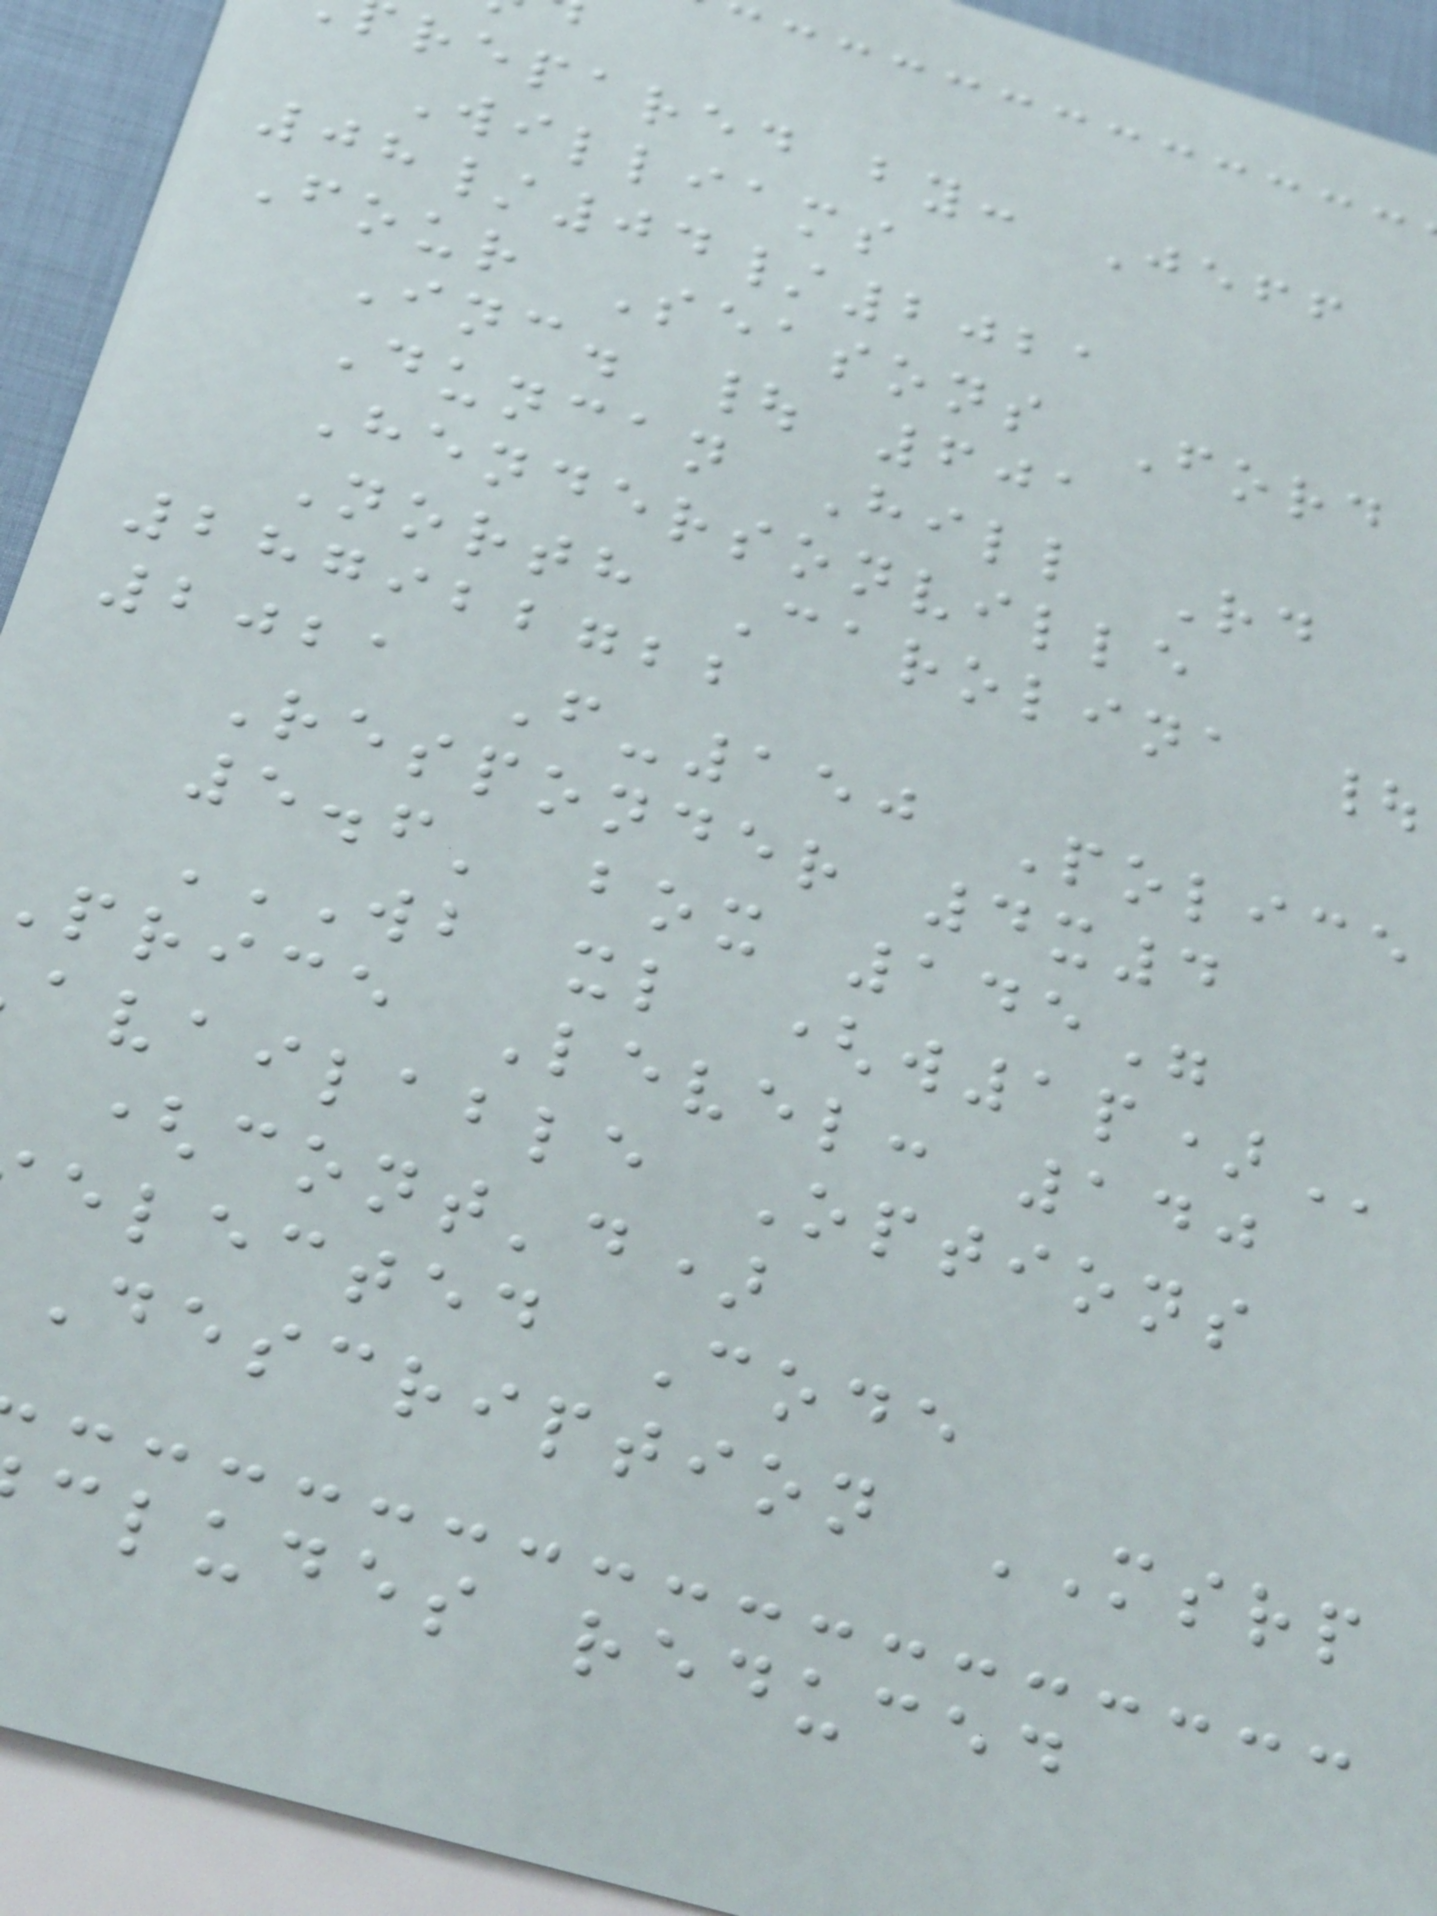repared by: Jeff
Williams
08/04/2021
Four Seasons Ford
Inc. | 601
Duncan Hill Rd
Hendersonville
North Carolina |
287922722
2021 F-150 Police
Responder 4x4
5.6' box 145"
WB XL (W1P)
price Level: 140
available Options
(cont'd)
elected Code
Description MSRP
cludes reduced
